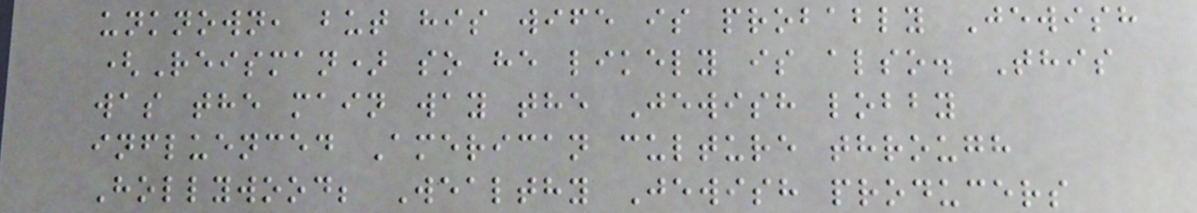unknown, but his wife is probably Jewish
(Reisman) so he likely is also. This
was the main way the Jewish lobby
influenced American culture through
Hollywood; Wealthy Jewish producers
